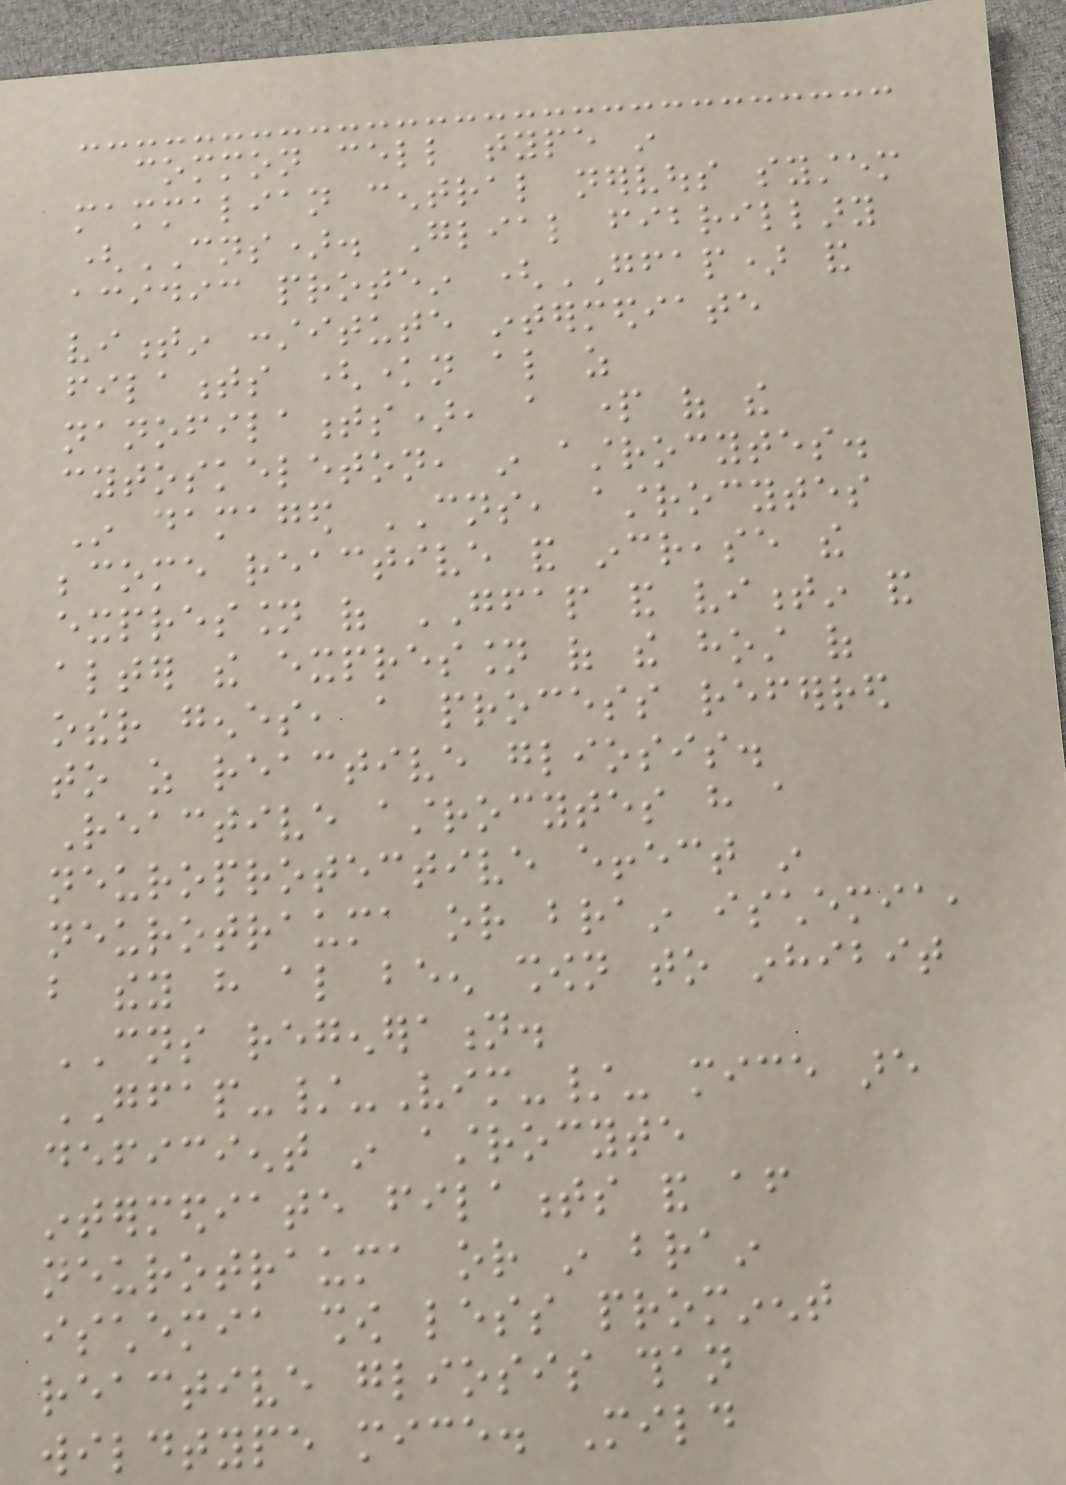common cell type in
mammalian central nervous system
(CNS). Glial fibrillary
acidic protein (GFAP) and
vimentin constitute intermediate
filaments (known also as
nanofilaments), a part of the
cytoskeleton, in astrocytes.
In damaged CNS, astrocytes
become reactive and increase the
expression of GFAP and vimentin and
alter the expression of the host of
other genes, a process referred
to as reactive gliosis.
Reactive astrocytes have a
neuroprotective effect in
neurotrauma or brain ischemia,
but they have also been shown to inhibit
CNS regeneration.
GFAP-/-Vim-/- mice are
deficient in astrocyte
intermediate filaments and after
neurotrauma or in brain
ischemia show less prominent
reactive gliosis than
wildtype mice. Mild
